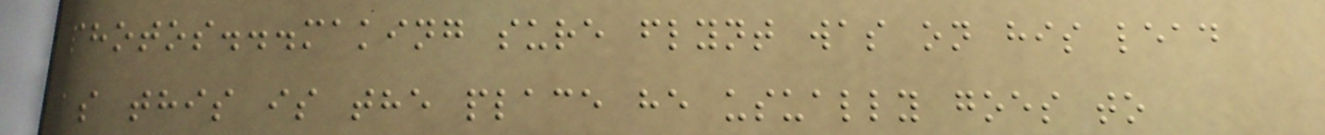photos...making sure flynt was on his lead
as this is the place he usually goes to
